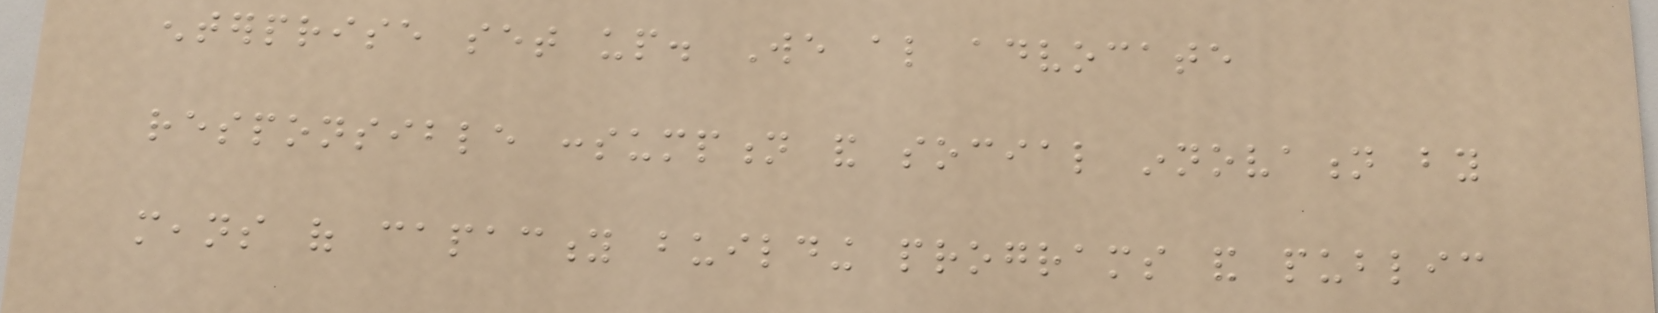enterprise set up. We also advocate
responsible consumption and social innovation by
means of capacity building programs and public
